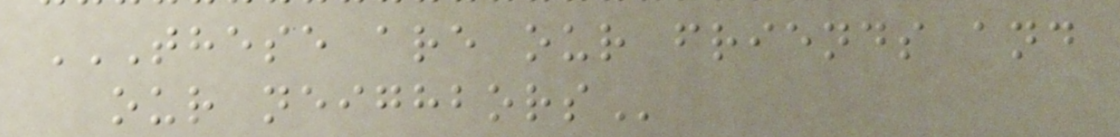THESE ARE OUR FRIENDS AND
OUR NEIGHBORS
